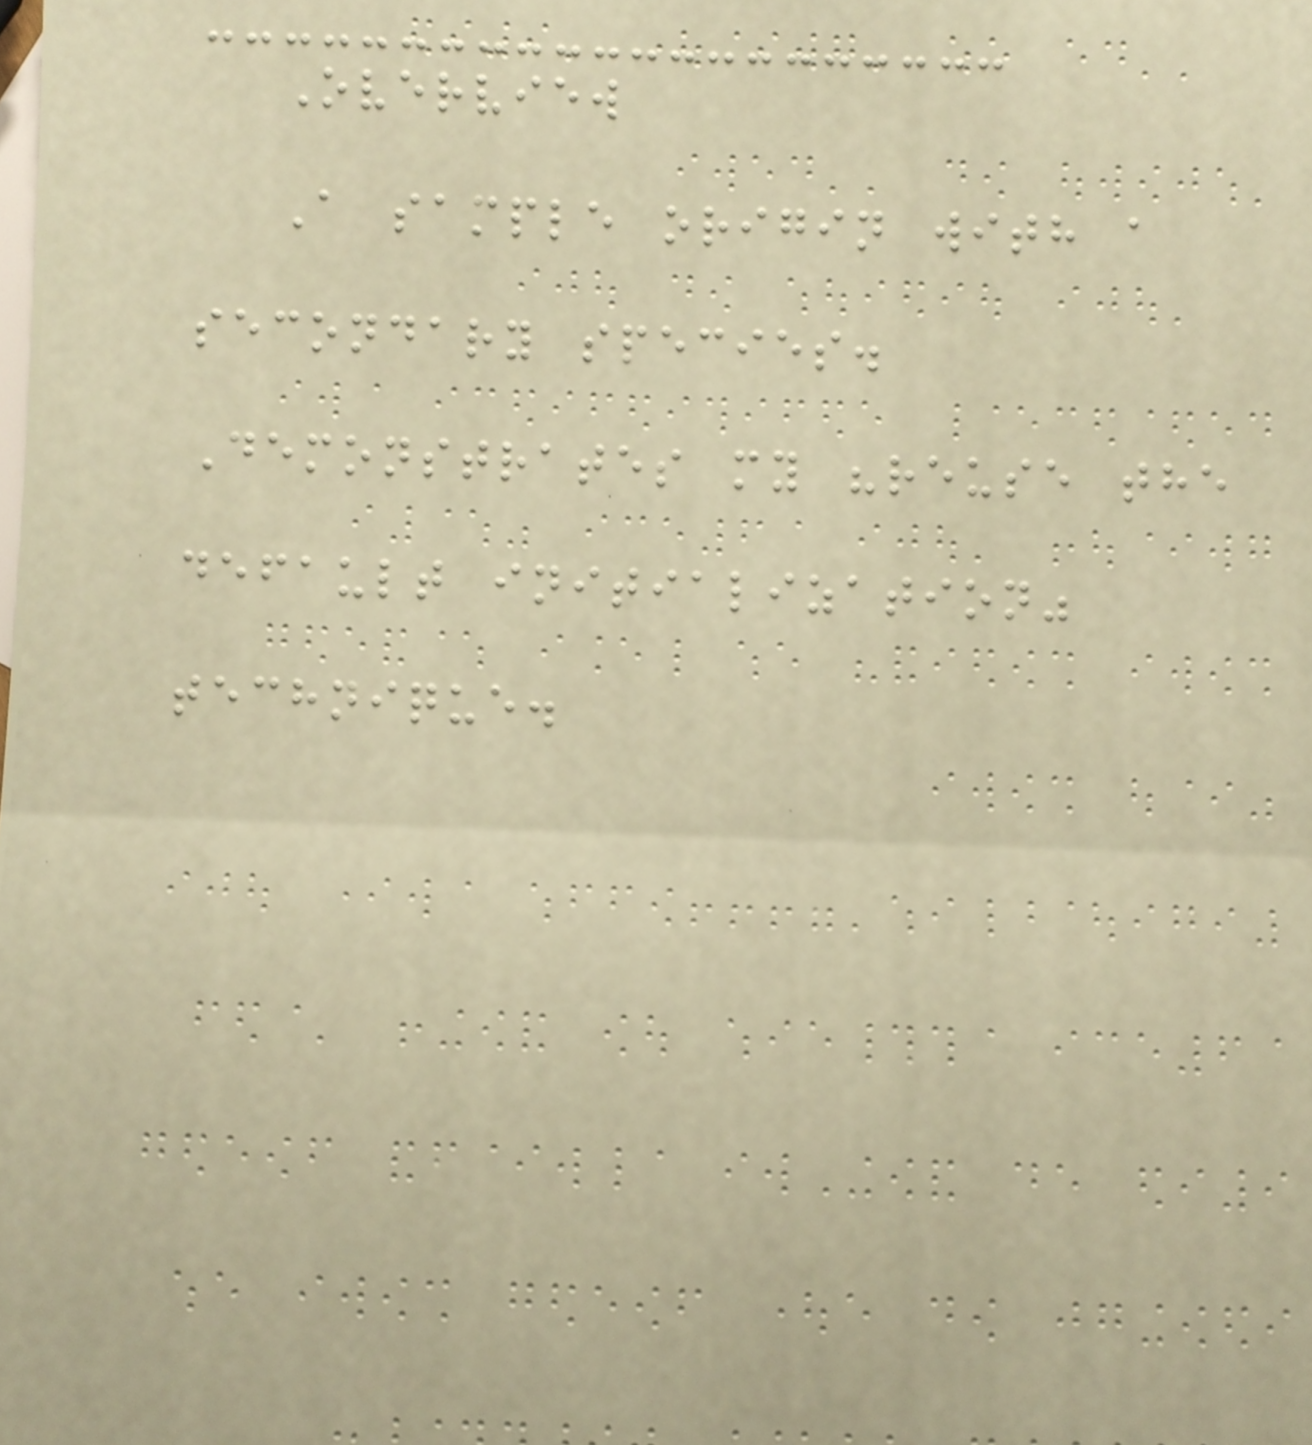Overview
A sample origin with a
secondary species.
Demonstrates my "reuse the
default initialization"
technique.
